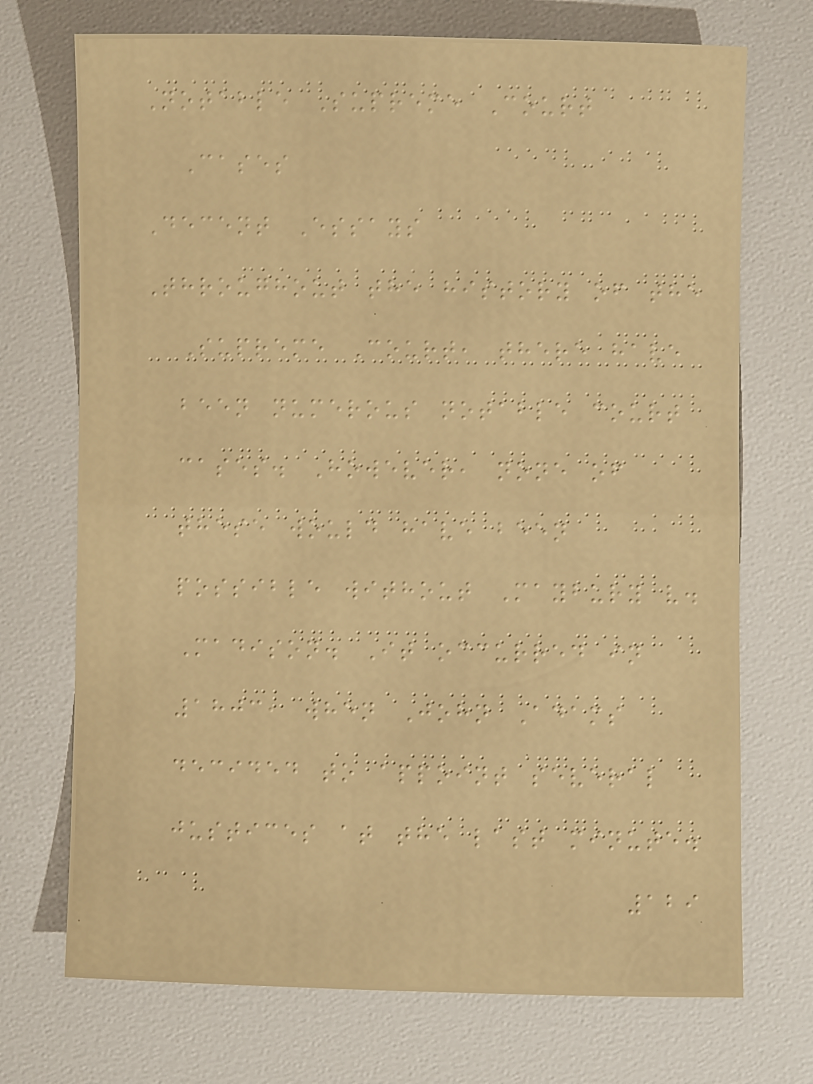Notable Supreme Court
Cases
Decent Essays
Throughout the history of the
Supreme Court, there have
been numerous notable court
cases. However, none of
these would have been
possible without Maybury v.
Madison. It occurred in
1803, when John Adams
decided to appoint several
justices at the last minute.
129
